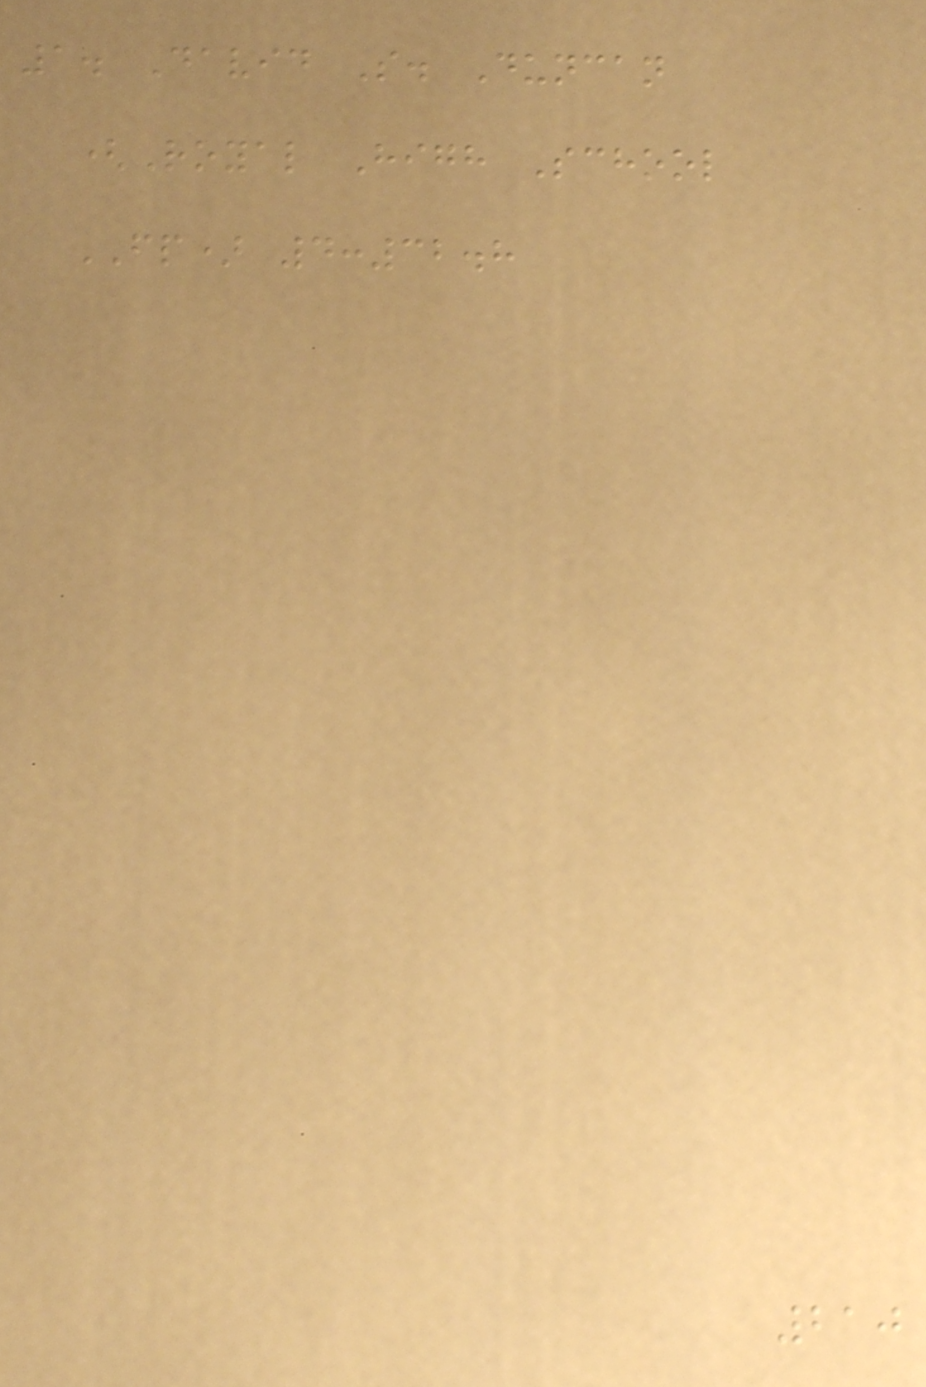1. David S. Duncan
(Royal High School
FP) 4:32.8
210
